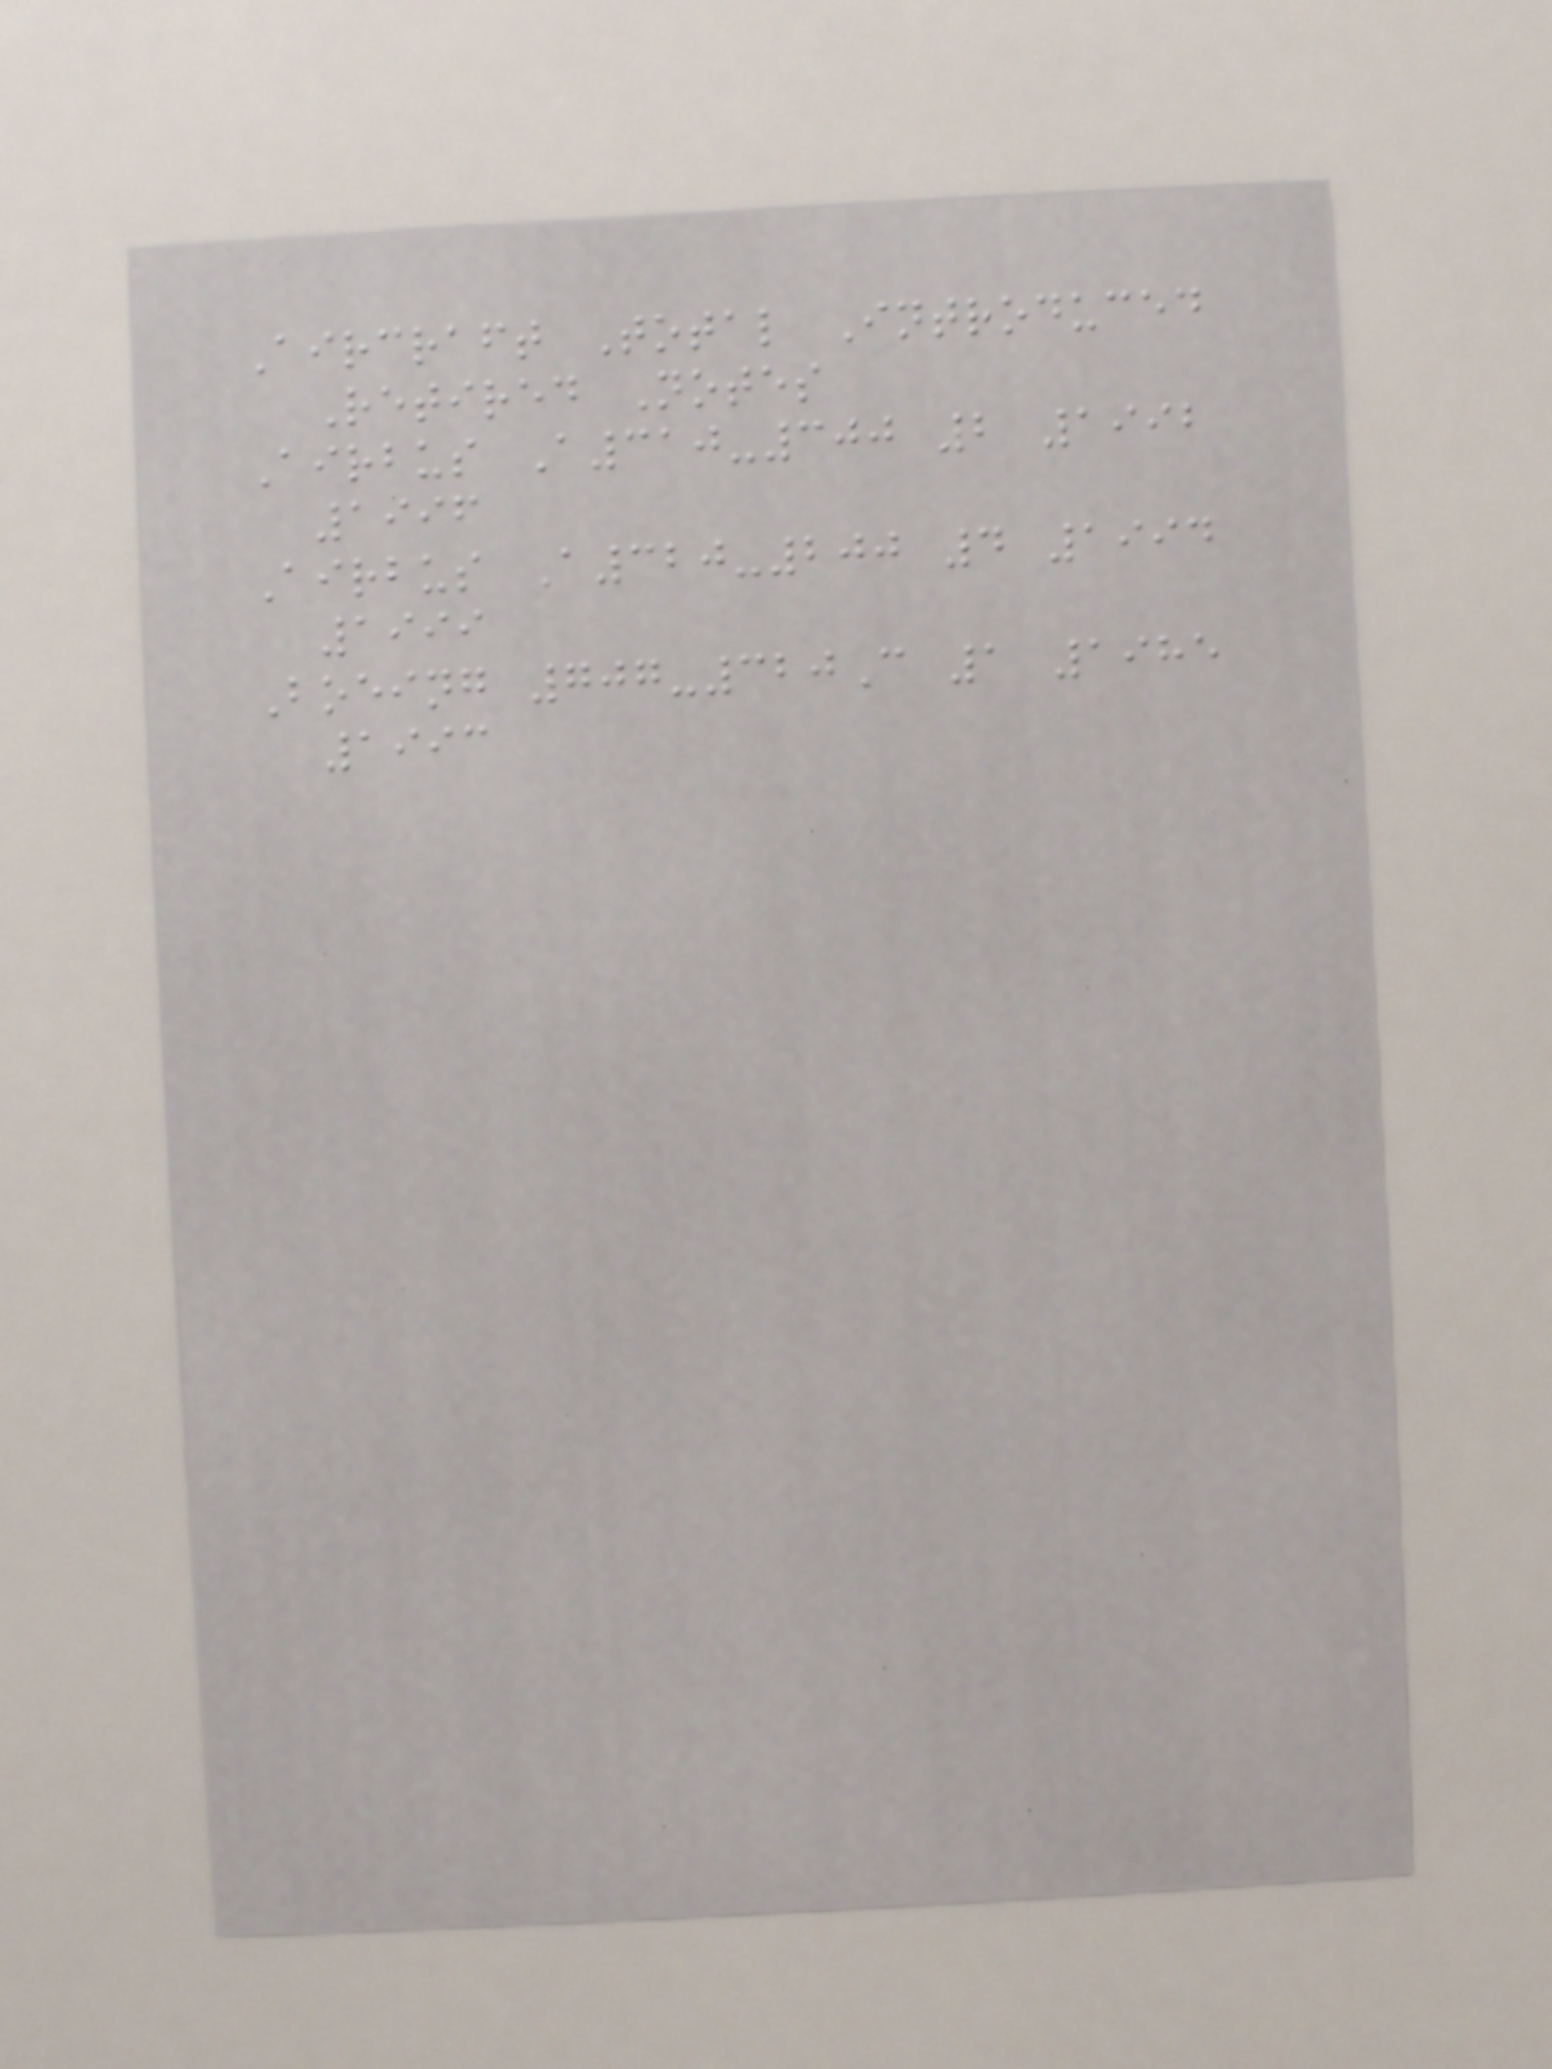Aircraft Total Introduced
Retired Notes
Airbus A310-300 2 1992
1996
Airbus A320-200 4 1994
1999
Boeing 707-320C 1 1985
1993
